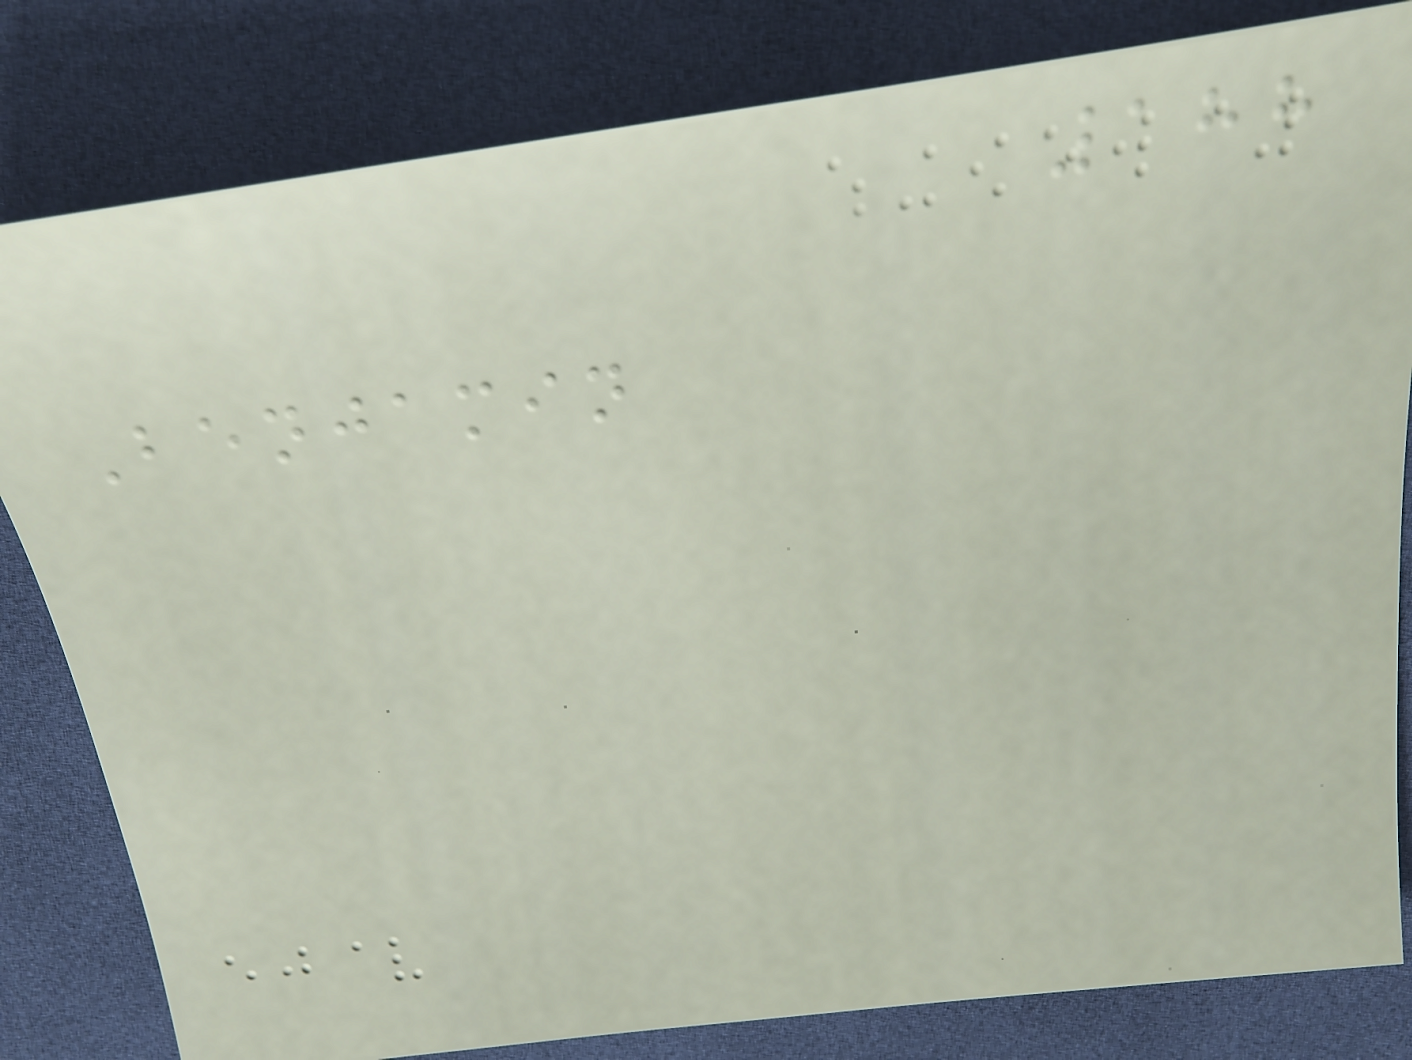188
Benjamin
